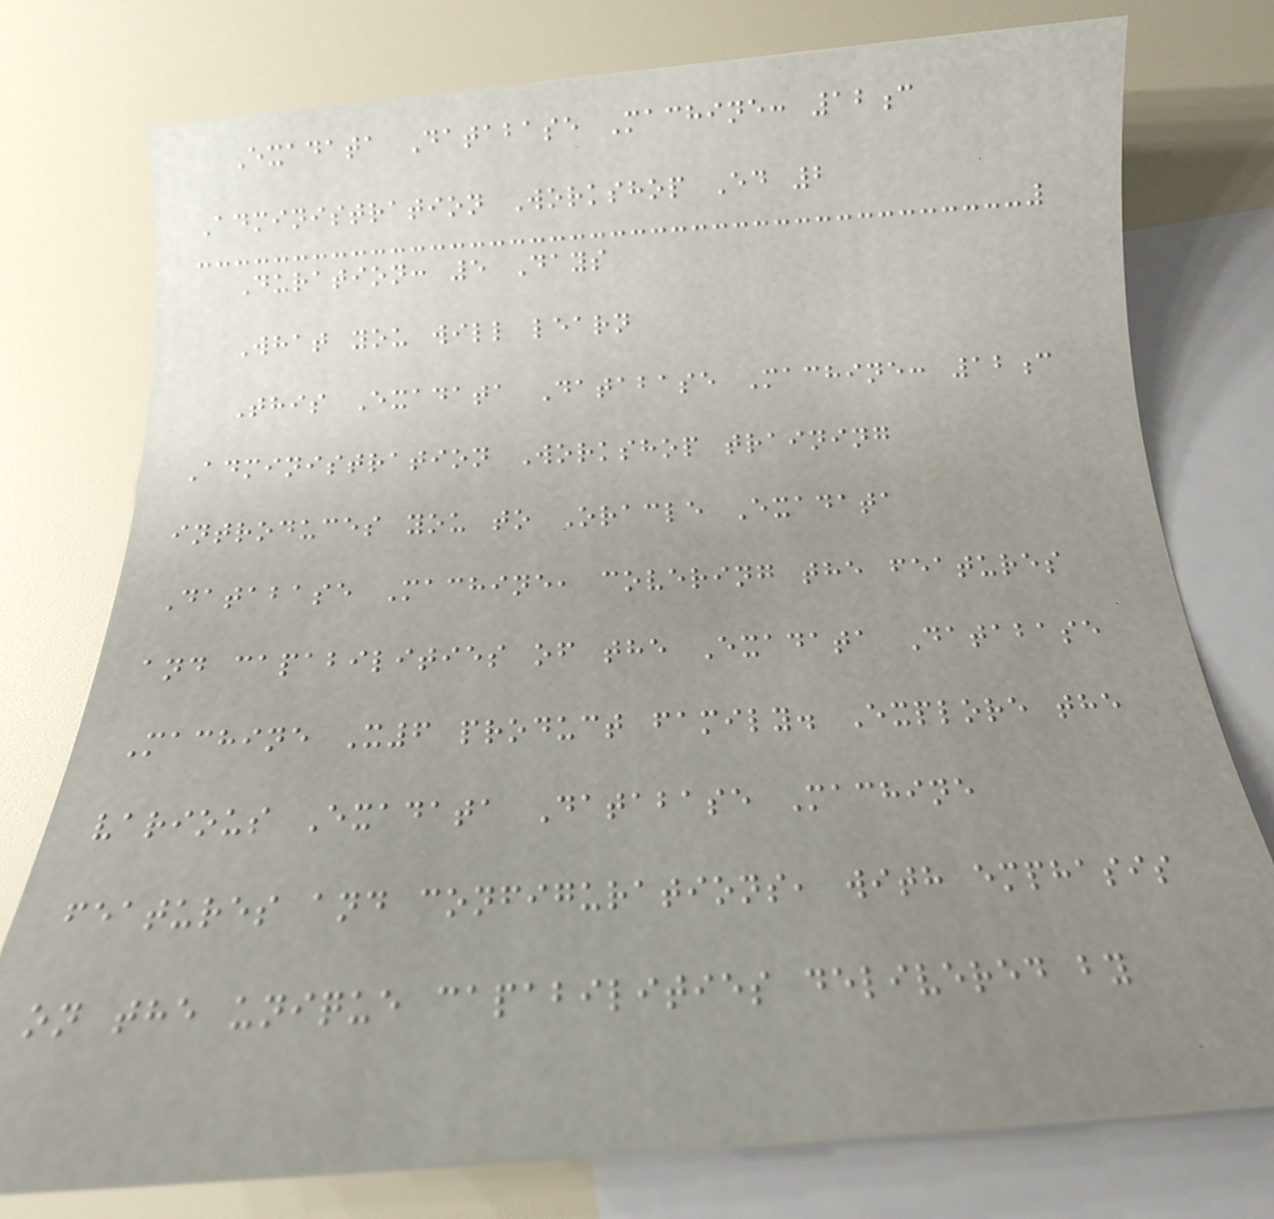Exadata Database Machine: 12c
Administration Workshop Ed 2
Duration: 5 Days
What you will learn
This Exadata Database Machine: 12c
Administration Workshop training
introduces you to Oracle Exadata
Database Machine, covering the features
and capabilities of the Exadata Database
Machine X6 product family. Explore the
various Exadata Database Machine
features and configurations, with emphasis
on the unique capabilities delivered by
